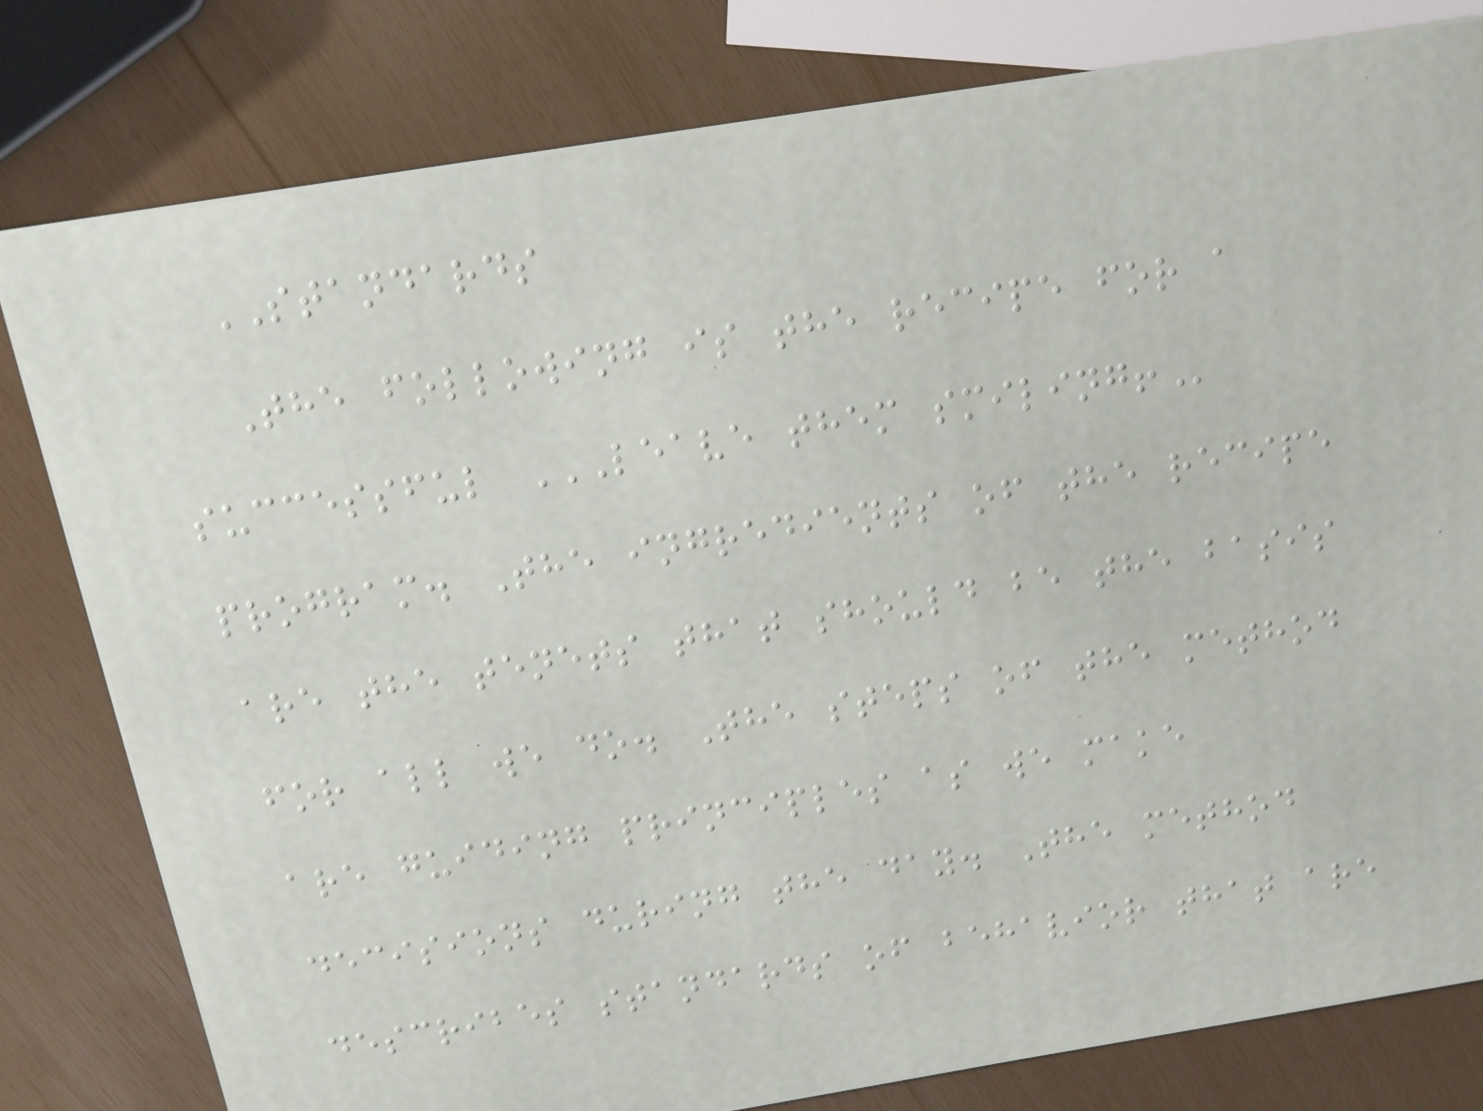STANDARDS
The following is the recipe for a
successful LEAVE THEM SMILING!
program. The ingredients of the recipe
are the tenets that should be the basis
for all we do. The steps of the method
are guiding principles as we make
decisions during the day. The method
describes standards of behavior that are
